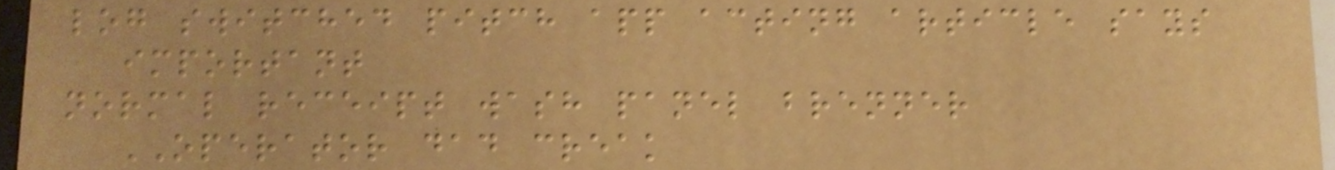log switched pitch app acting article says
important
normal receipt wash panel brenner
OPERATOR dad creak
